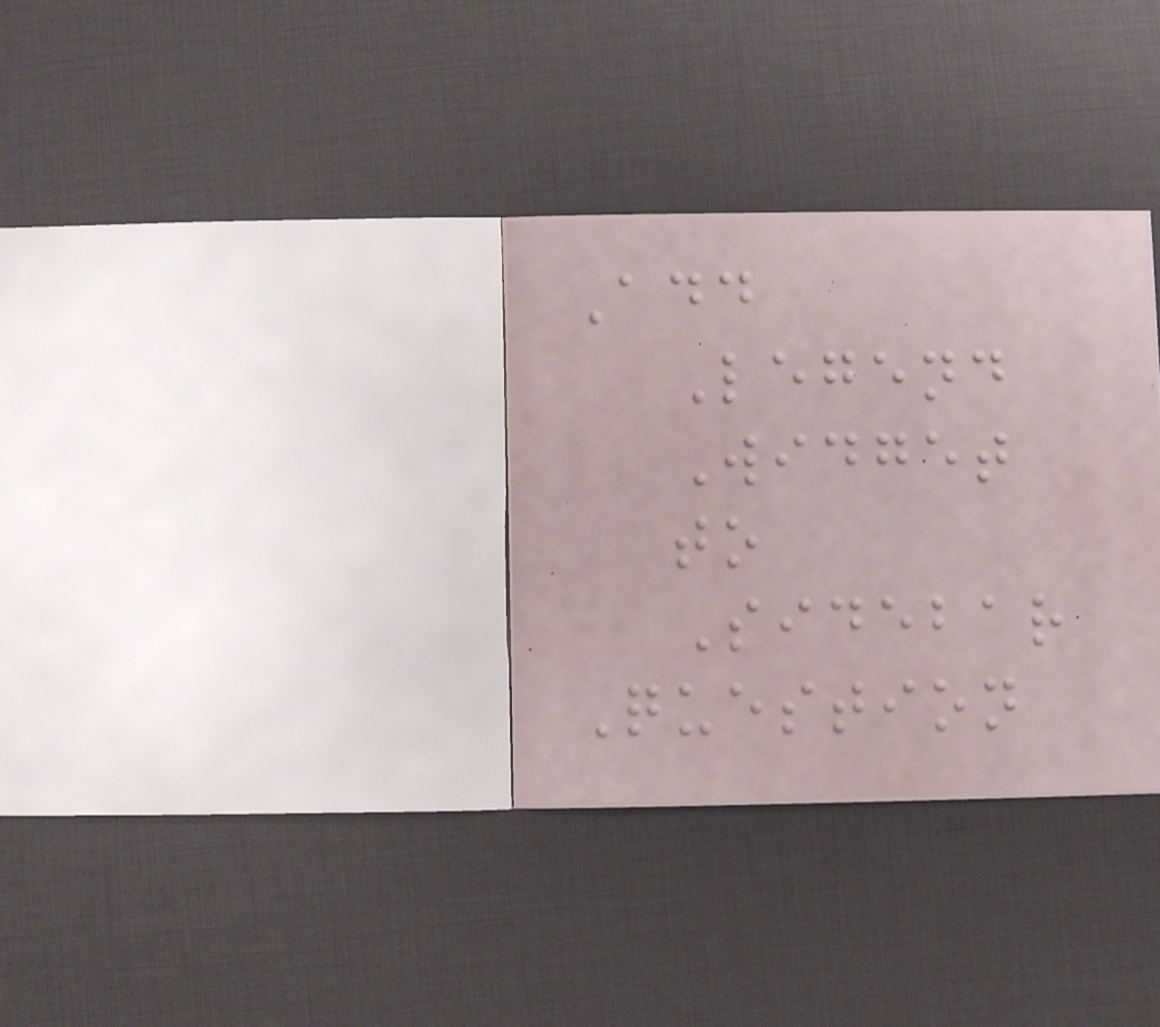Add
Legend
Widget
to
Sidebar
Question
